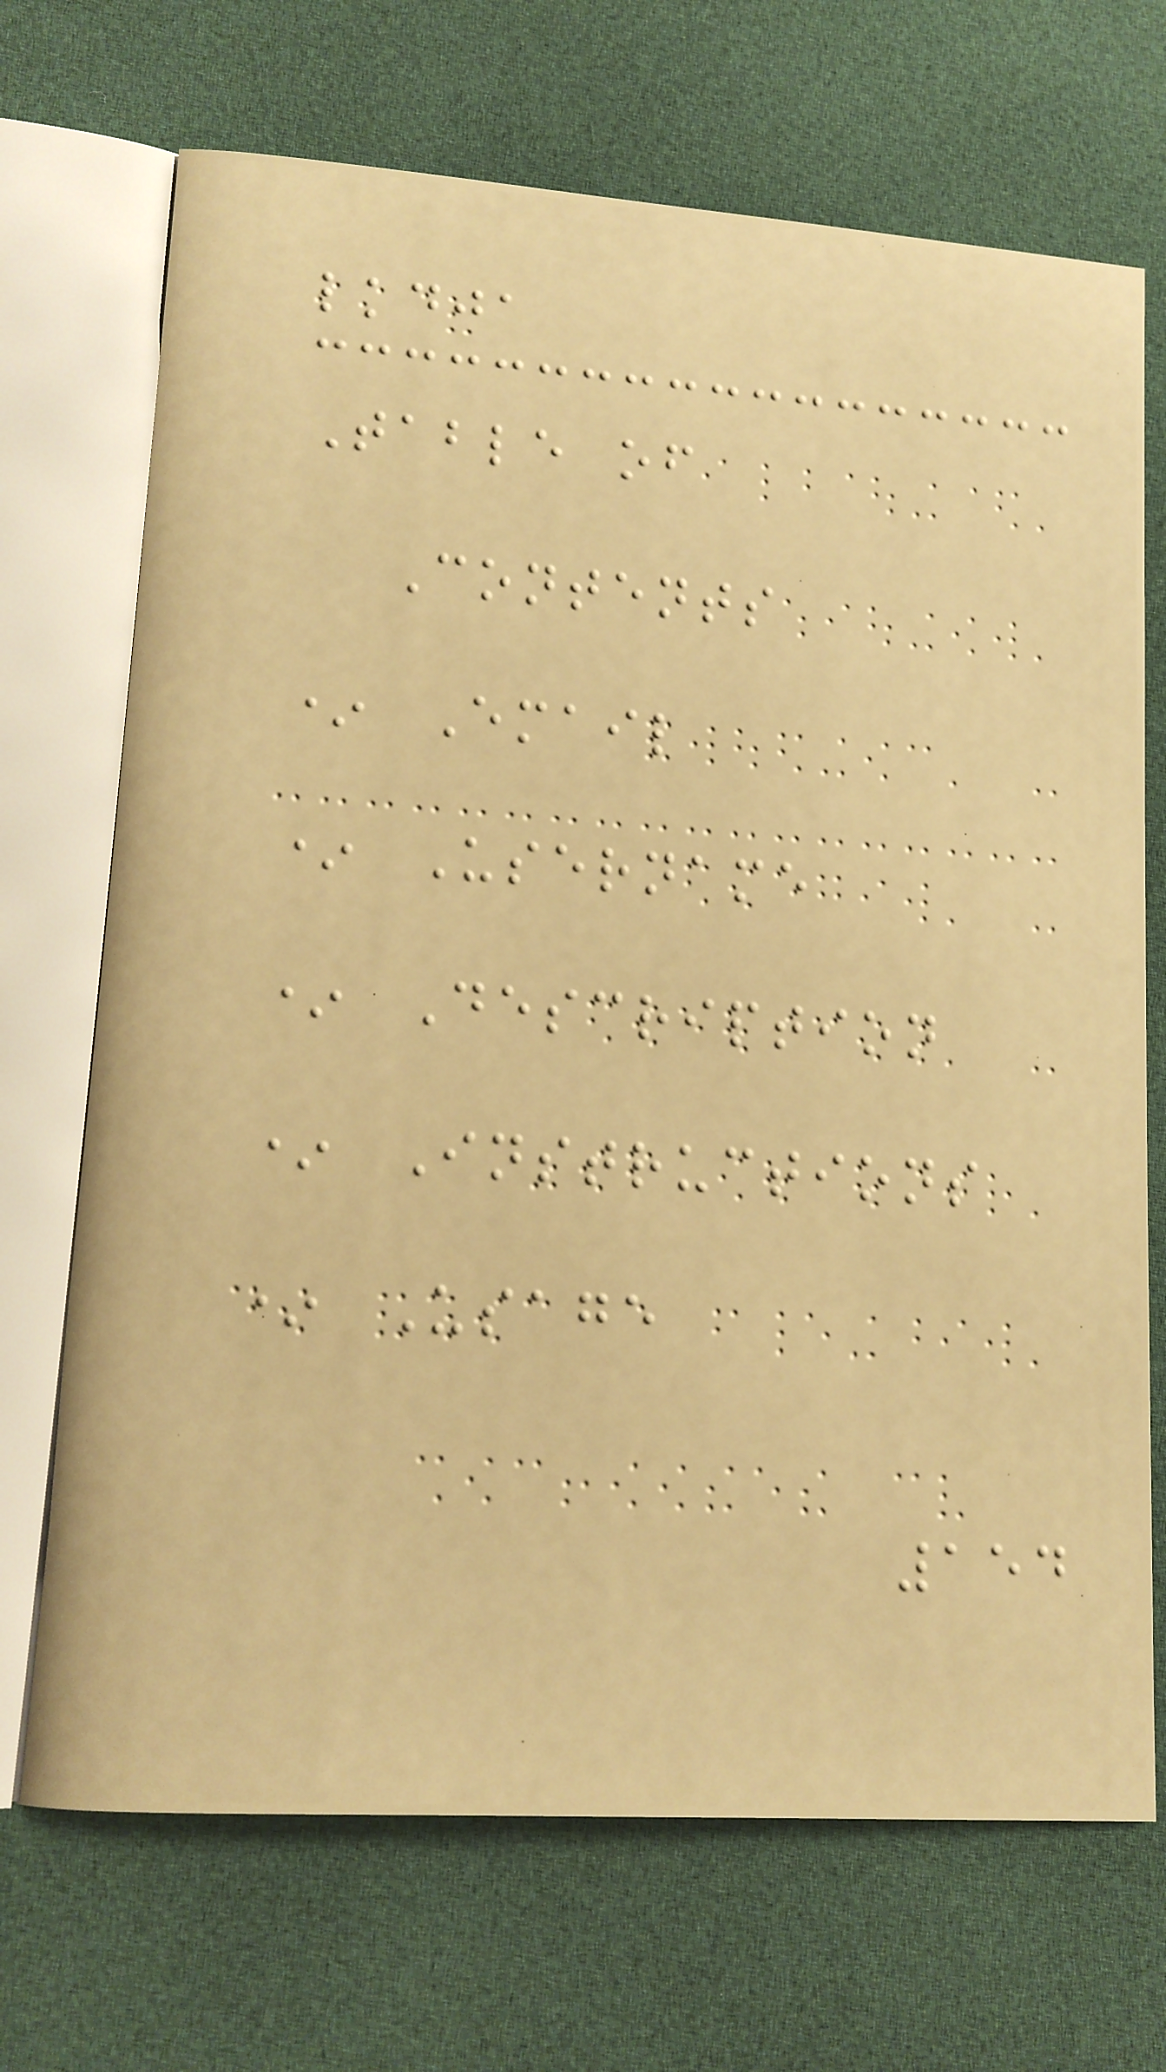lkdja
Table of
Contents
* Email
* Username
* Description
* Instructions
* Usage
154
